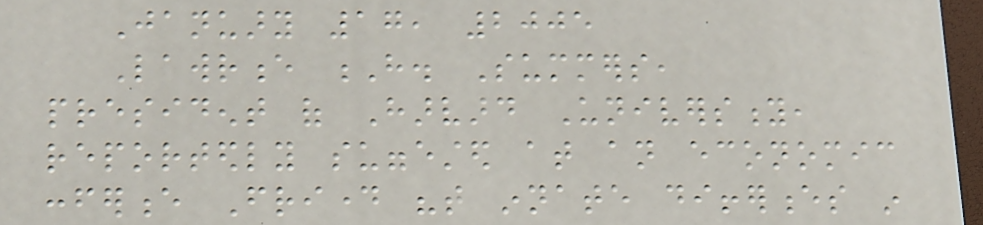January 17, 2005
Lawrence H. Summers,
president of Harvard University,
reportedly suggested at an economic
conference Friday "that innate differences in
